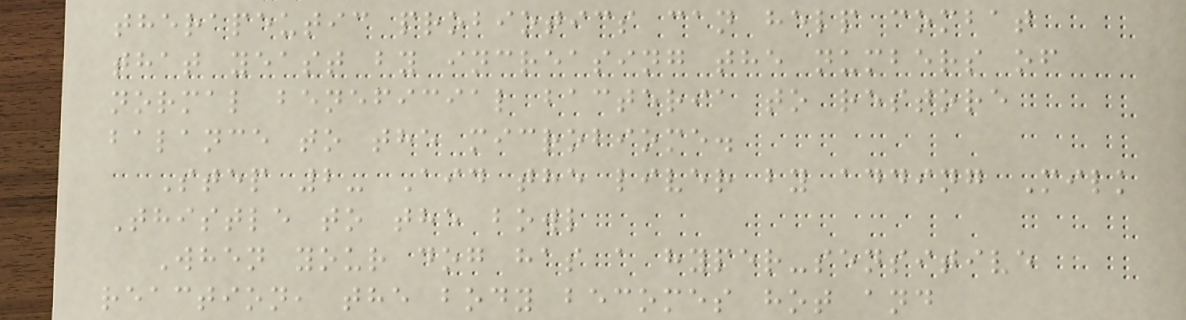therapeutic probiotics can help combat
that yeast by increasing the numbers of
normal beneficial bacteria to restore
balance to the microbiome.
Step 2- Aid the liver by adding Milk
Thistle to the bowl
When your dog has a hyper-sensitive
reaction, the body becomes hot and
